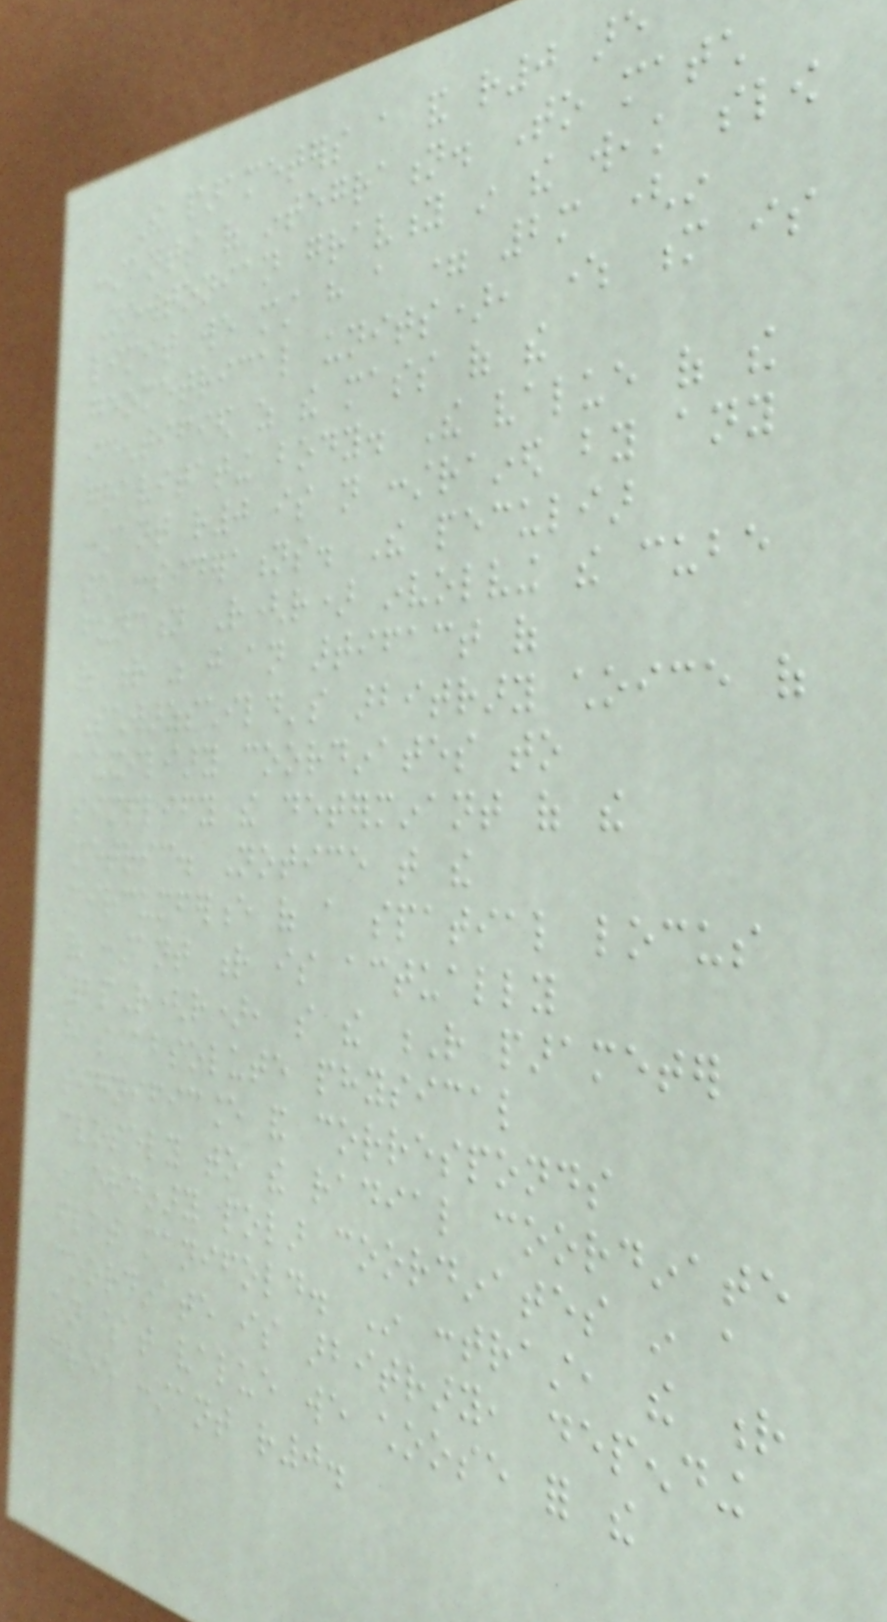The parameters a and r0 are
constants of integration. To match
Newtonian gravity in the weak slow
limit we must have a = 2m (in
geometrical units), where m is
identified as the mass of the
gravitating body. The value of the
constant r0 is not constrained by any
such considerations. The peculiar
function R(r) involving the cube
of r was just an artifact of
Schwarzschild's arbitrary choice of
auxiliary coordinates to
simplify the determinant of the
metric. Notice that the
circumference of a spatial locus
of constant r is actually
2pR(r), so the R parameter
has absolute physical
significance and corresponds
closely to the radial coordinate
in ordinary polar coordinates in a
flat manifold. In contrast, the r
coordinate is arbitrary, depending
on what value we choose for the
free constant r0.
